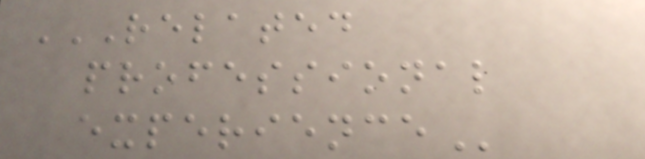RELATED
PROFESSIONAL
EXPERIENCE
